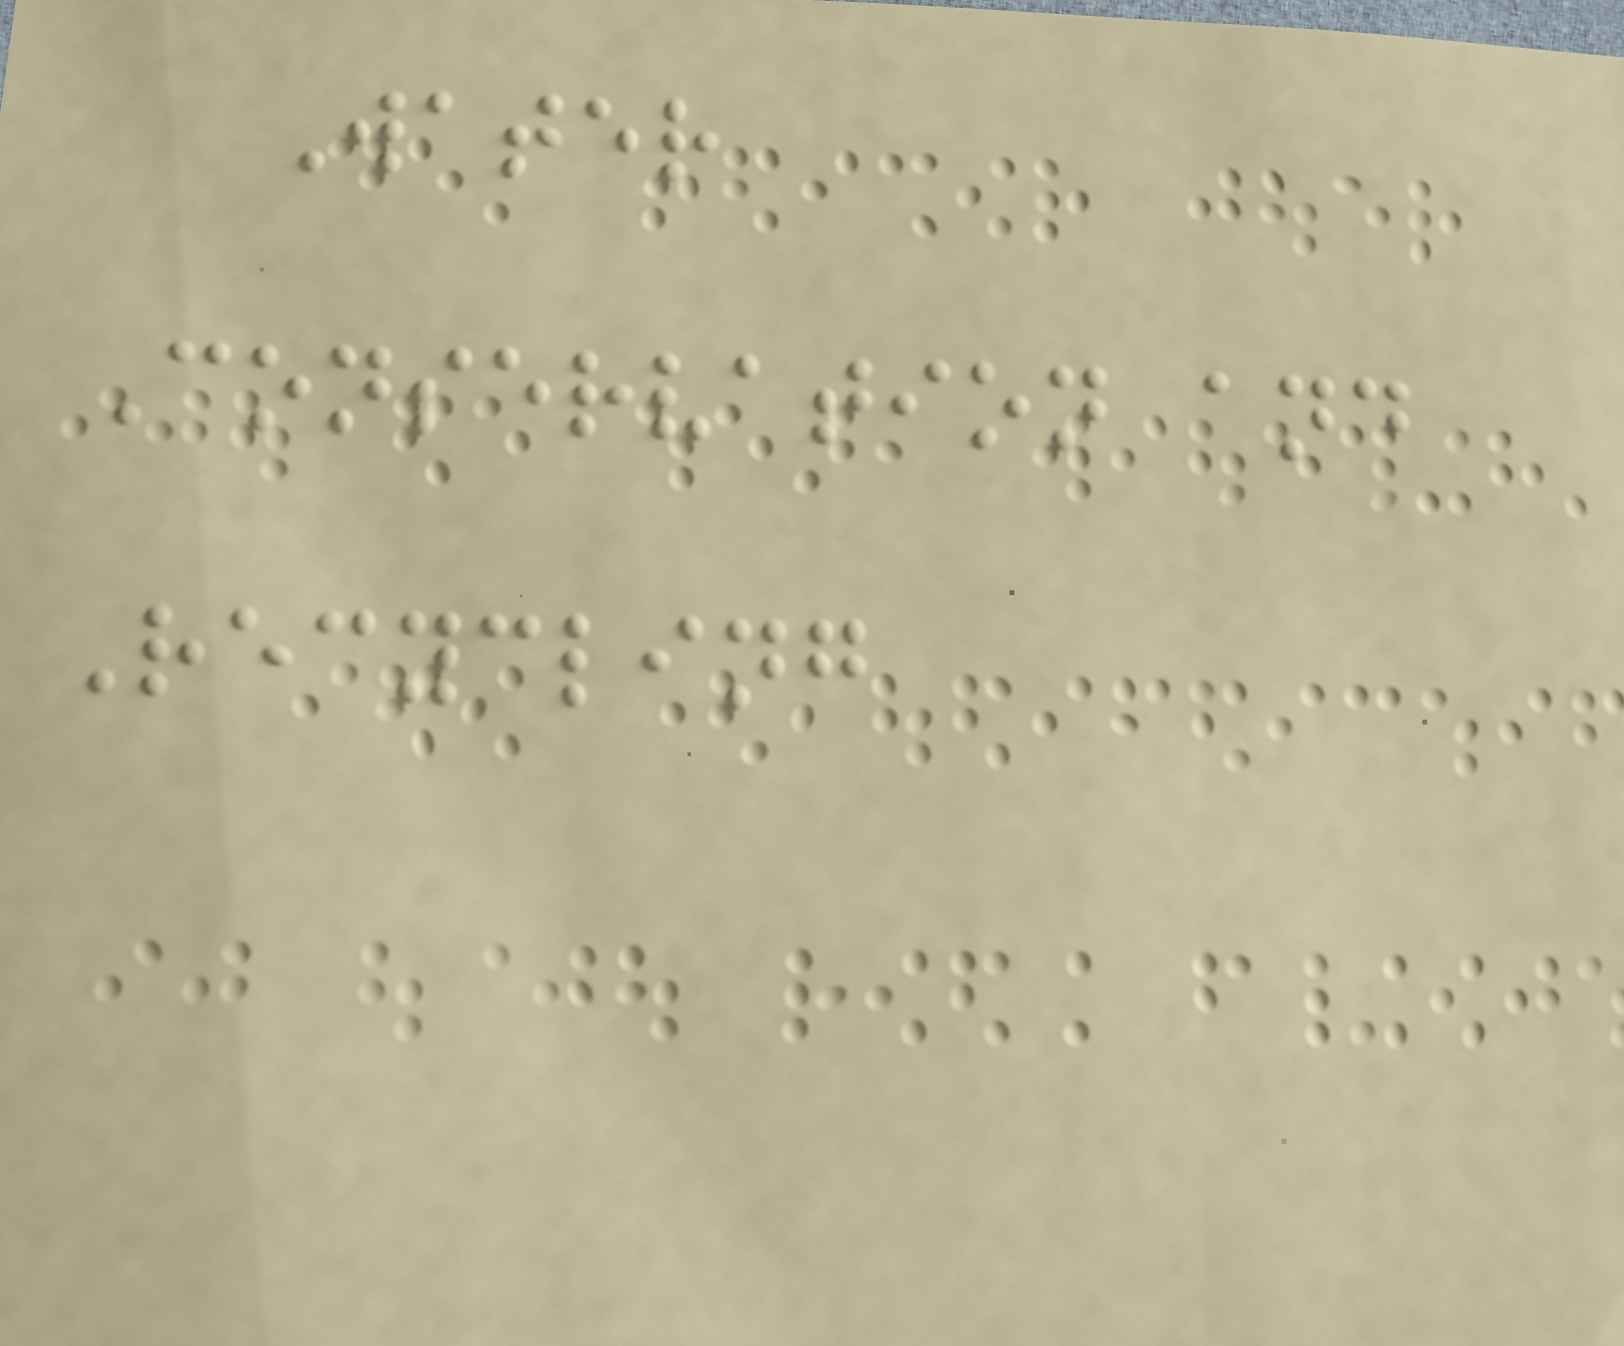Water
Conservation and
Recycling
